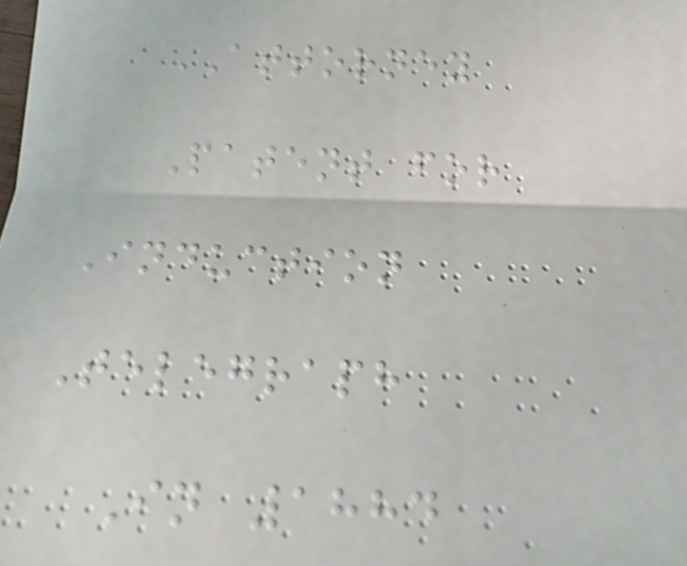ATTORNEY
Patent for
Induction
Telegraph
In 1884
